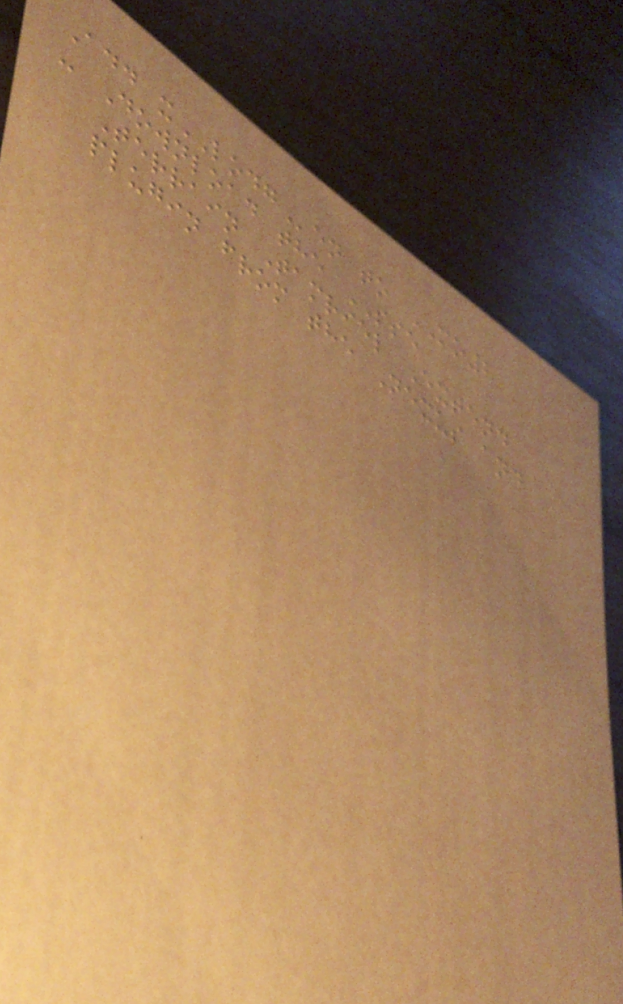Add xLODGen to MO2
- Download the SSE
Terrain Tamriel Extend
plugin from the Nexus and
